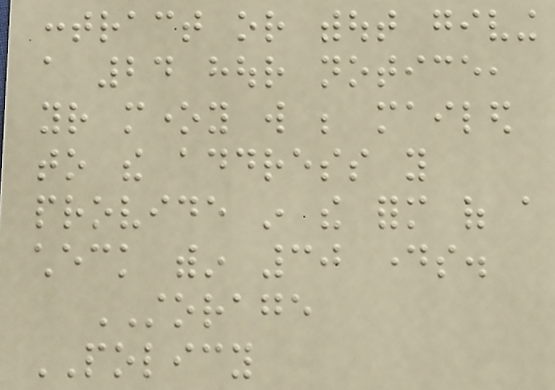contract or without giving
a 24 hour notice,
your money will be mailed
to the address you
provide in the form of a
check within 30 days.
STORAGE
POLICY
